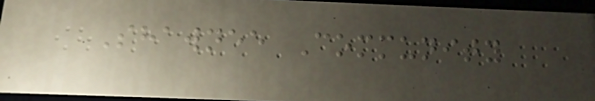Shawnee Community
